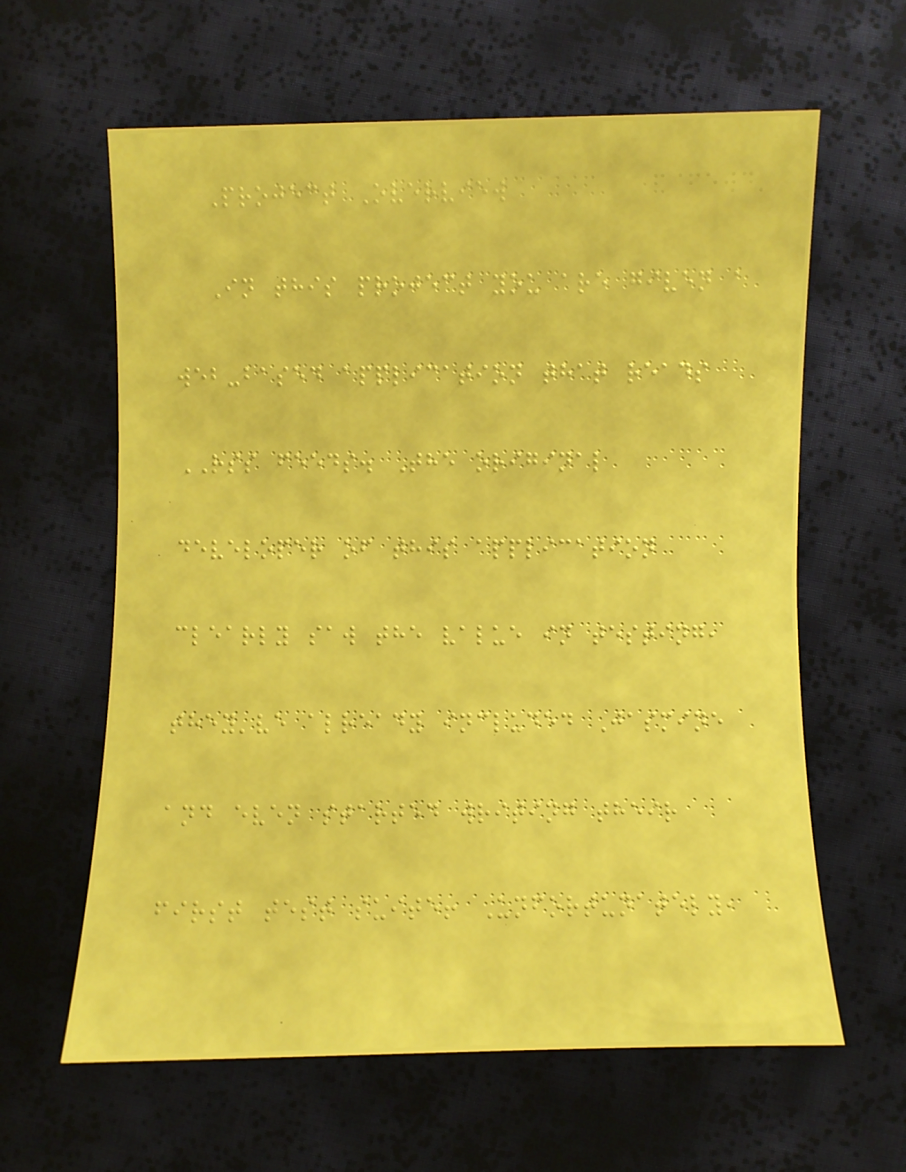Project Overview
In this project you are given a
web-based application that reads
RSS feeds. The original
developer of this application
clearly saw the value in testing,
they've already included Jasmine
and even started writing their
first test suite! Unfortunately,
